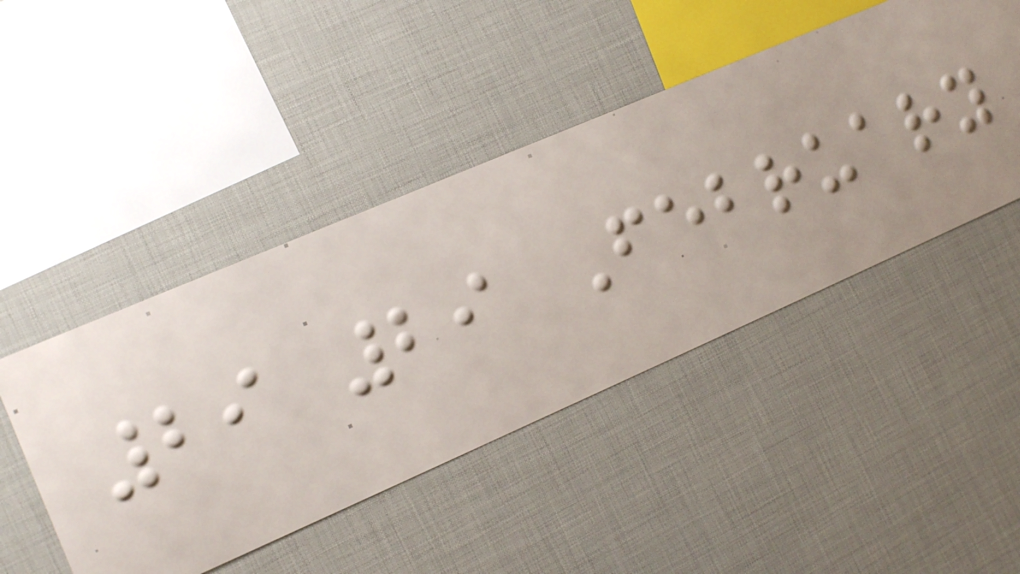29 29 February
